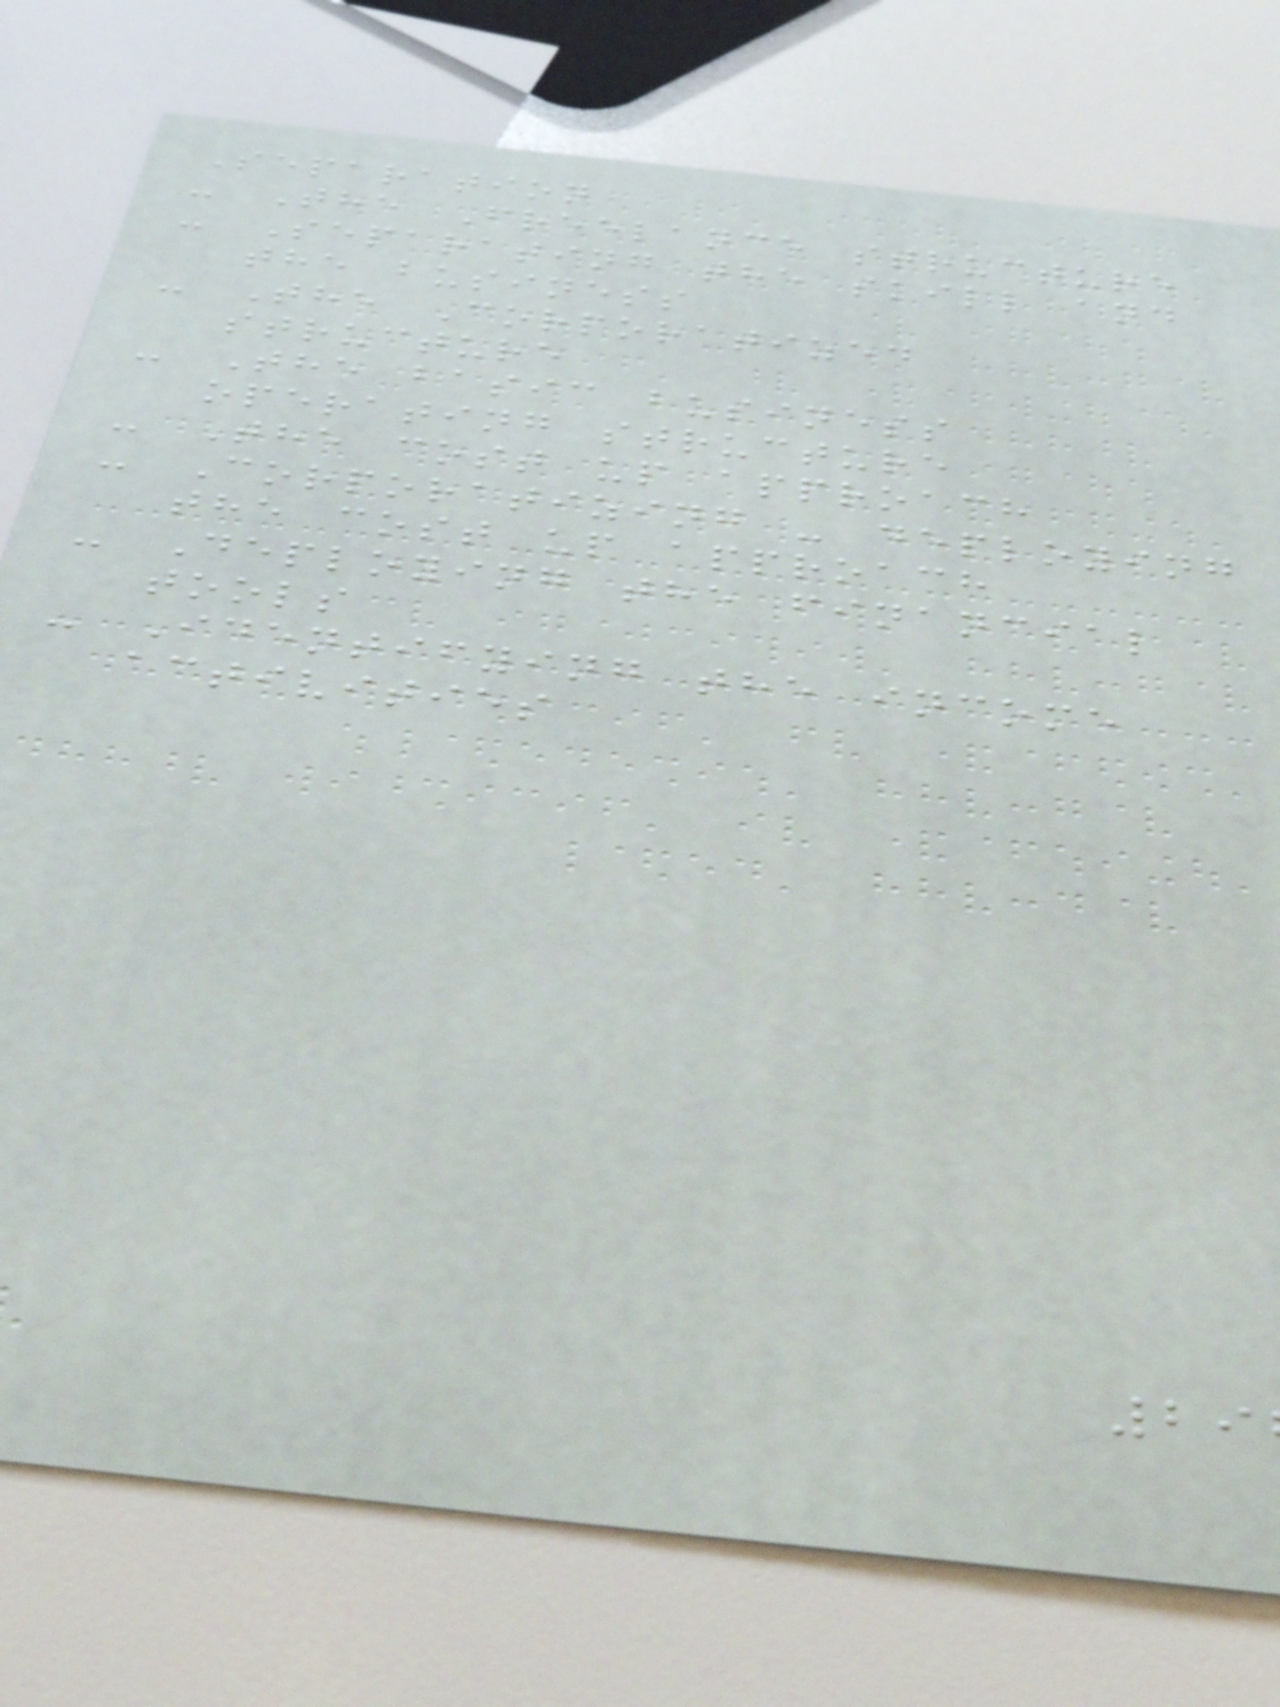Separation
- The Freelance structure
- Separating the skill and
the business
- The Corporatized
structure
- The basic business
operating structure
- The cost up approach
- Corporatizing - deploying
the cost up approach
- Deploying the financial
tools
- Identifying the income
activities
